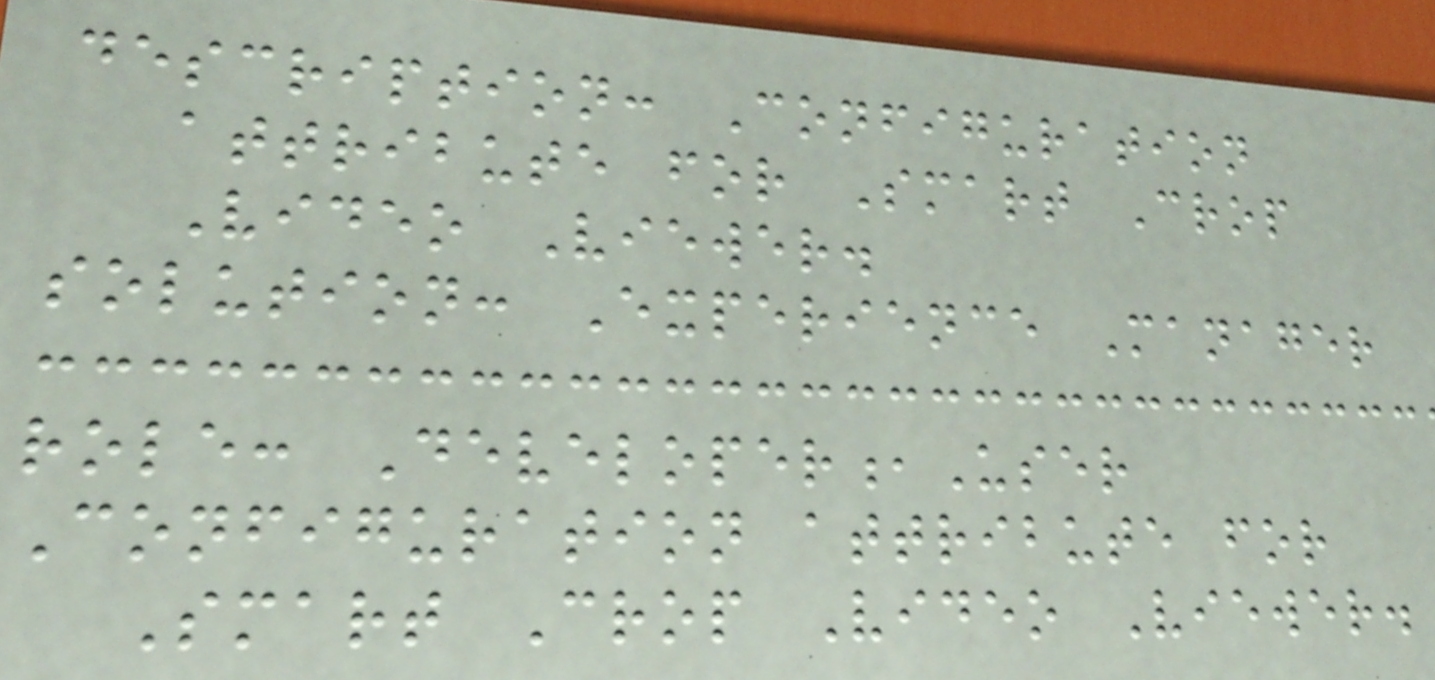description: Configuration
attribute for Smart Crop
Video Viewer.
solution: Experience Manager
role: Developer,User
Configuration attribute for
Smart Crop Video Viewer.
